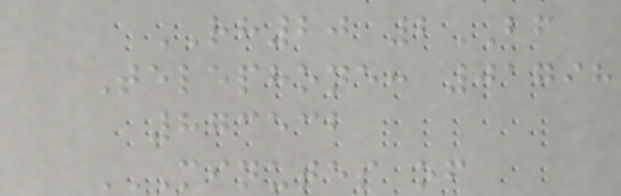RH20 2BF
Telephone: 01798
873532
MINUTES OF
